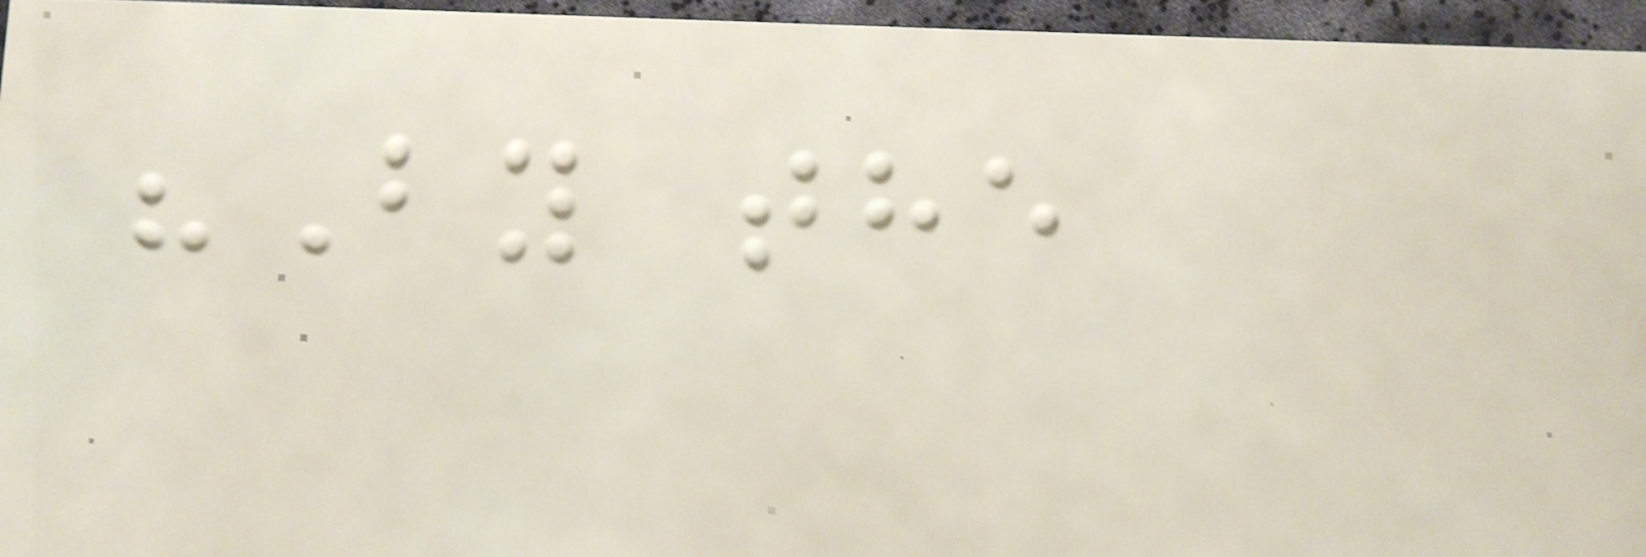"By the
